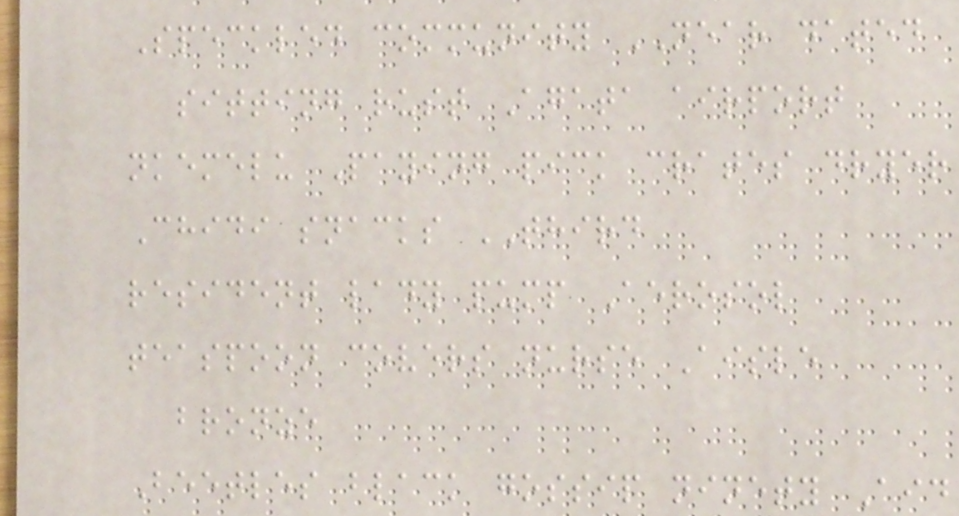Speckled community NEAR dated
sitting rust Agata airport
nkemelu Paying pick crates dryer
Chidi snacks THIRD
resident lady pump Aerosol
teaspoon covers nurse Aisle
bronze
Beetles black gossip ninety Aid
